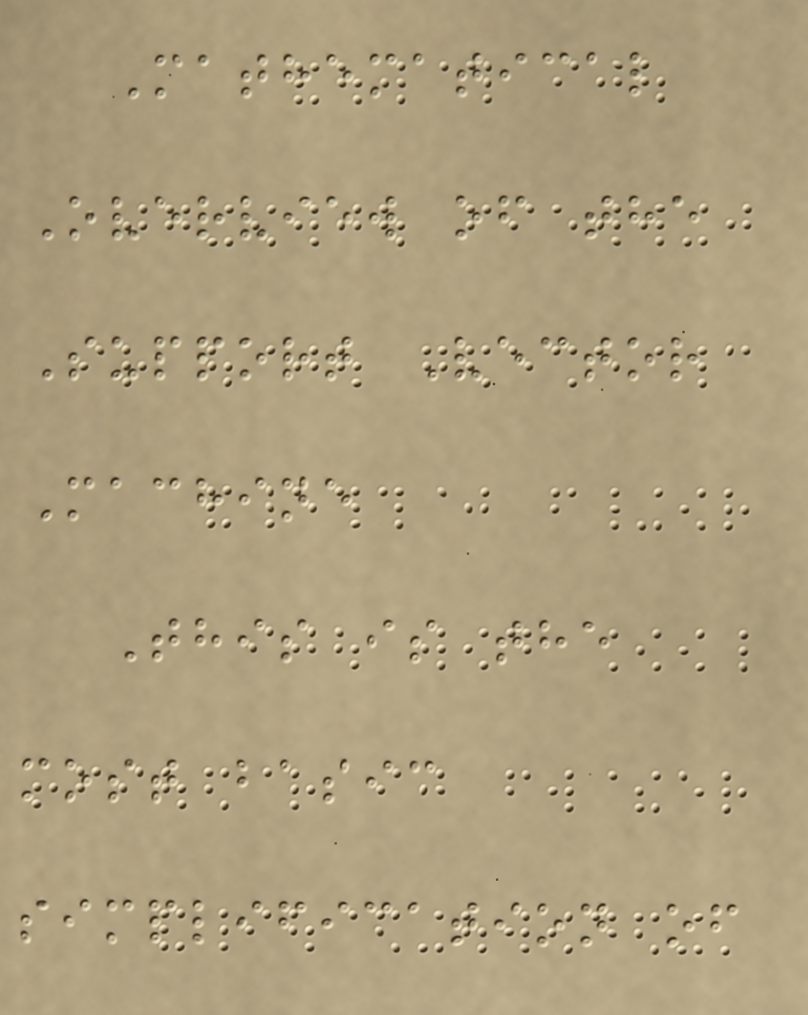Mathematical
Overview of the
Support Vector
Machine
This is the
most basic
simplification of
